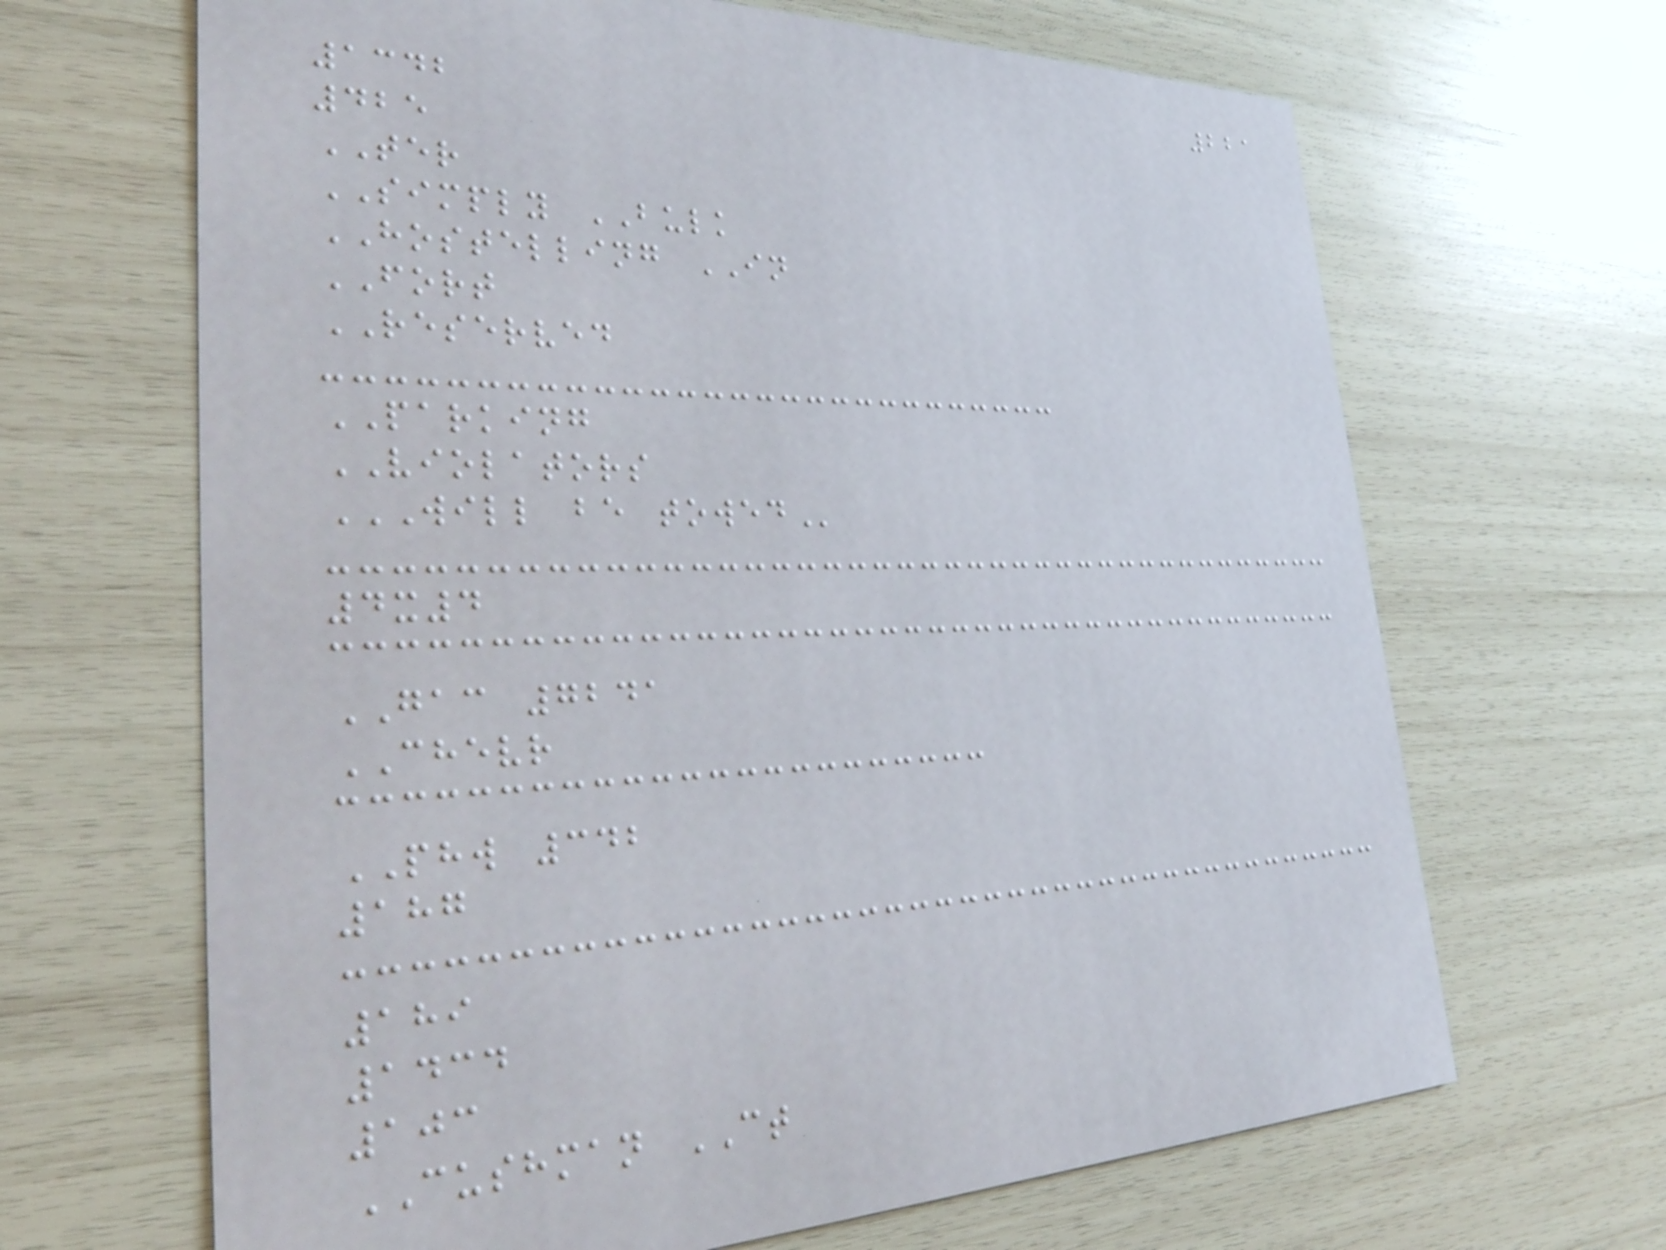221
1342
425
TER
SIMPLY BULK
HOSTELLING IN
FORT
RESERVED
PARKING
VIOLATORS
WILL BE TOWED
4x4
GAC 7241
CHEVR
PHW 342
187
189
1434
103
CUSHMAN CT
